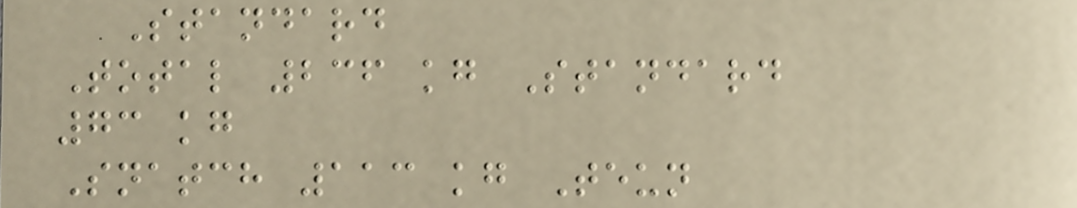Standard
Total 236 kg Standard
73 kg
Snatch 113 kg Teun
